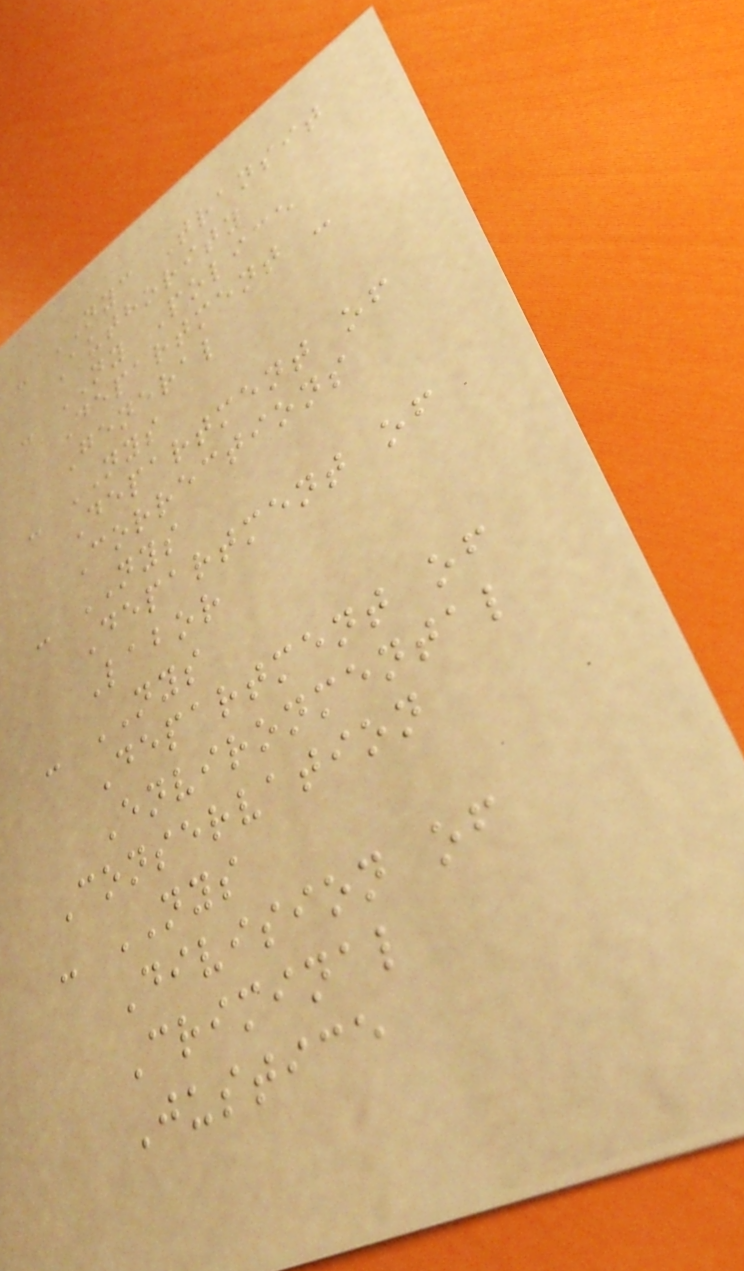- NYC Transit
Authority
- NY Police
Department -
General
- NYS
Department of
Corrections
- NYS
Department of
Labor
- NYS
Department of
Environmental
Conservation
- NYS
Division of
Criminal
Justice
